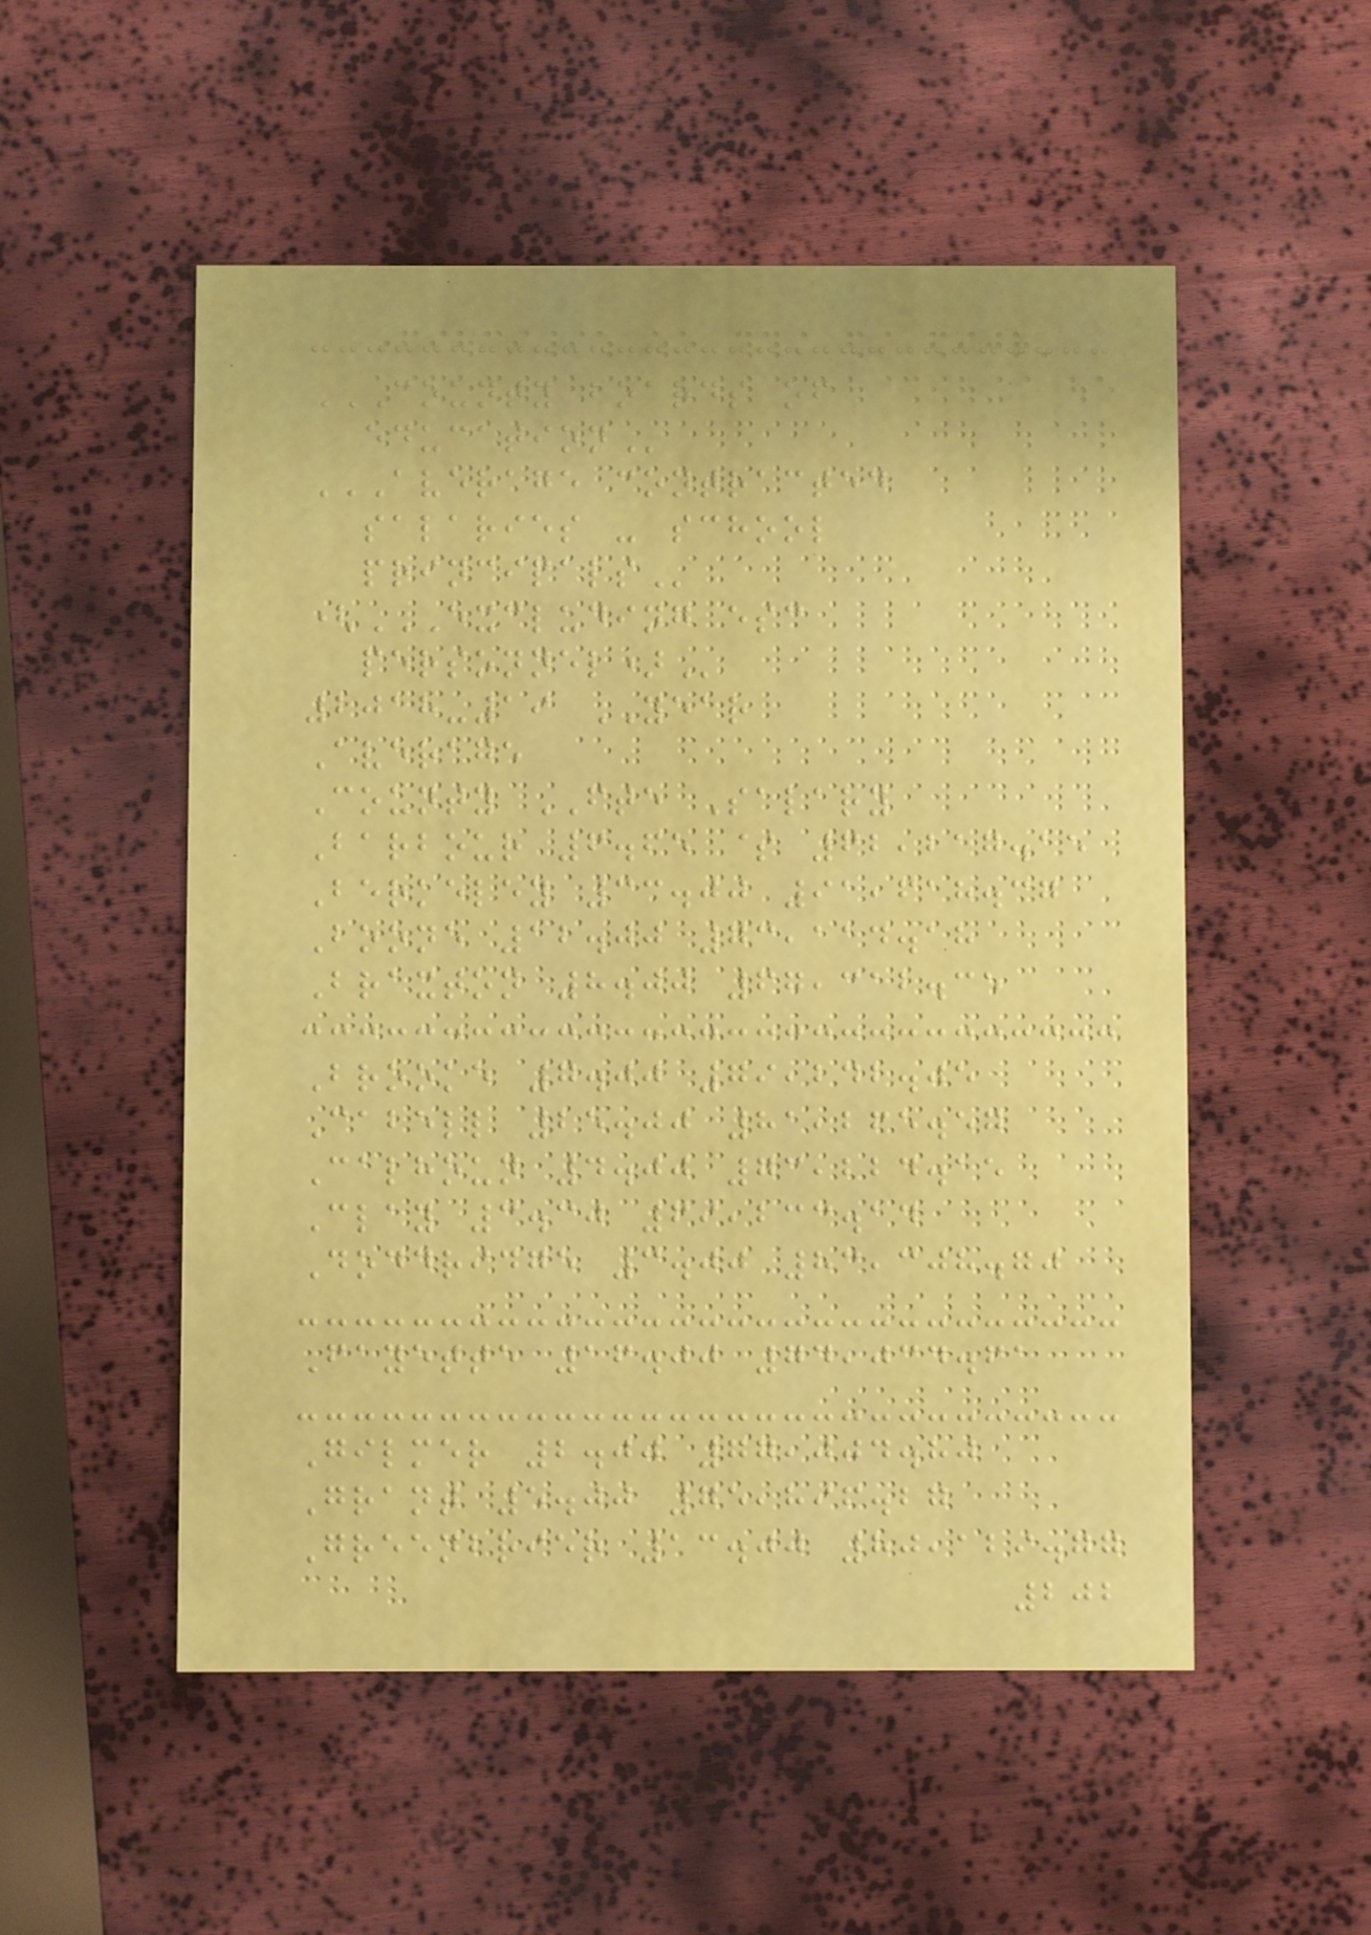COUNTY BOARDS OF
EDUCATION
AVERAGE CONTRACTED
SALARIES - SCHOOL
PRINCIPALS
(EXCLUDING ESC
PERSONNEL)
2018-19 YEAR
Average
County FTE Salary
Barbour 6.65 $ 62,217.15
Berkeley 33.00 91,618.37
Boone 12.00 73,114.18
Braxton 8.00 67,312.35
Brooke 7.00 79,242.05
Cabell 25.00 81,265.57
Calhoun 4.00 73,224.15
Clay 3.30 69,233.14
Doddridge 3.00 83,308.70
Fayette 16.00 74,034.61
Gilmer 2.00 77,004.80
Grant 5.00 75,896.27
Greenbrier 13.00 80,129.77
202
